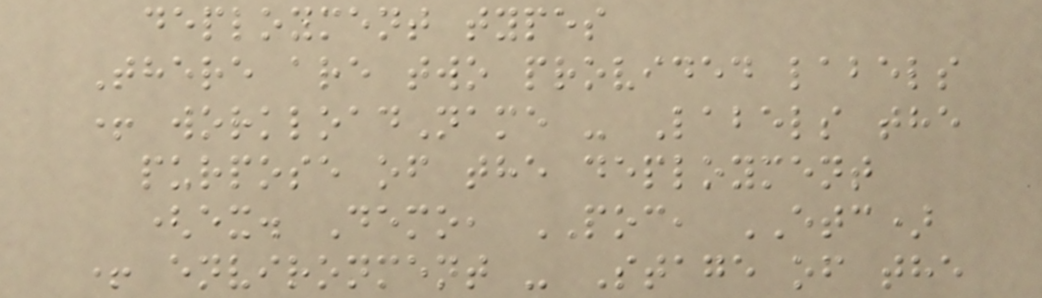deployment types
There are two provided labels
+ workloadName - Labels the
purpose of the deployment
(ex. Demo, POC, ETC)
+ environment - Stage of the
